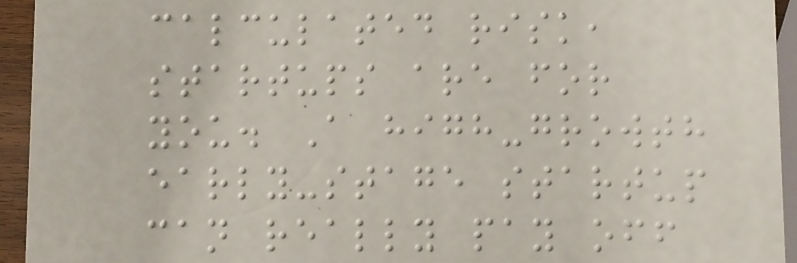calculated risk,
startups are for
you. A high-growth
early-stage startup
can really pay off
